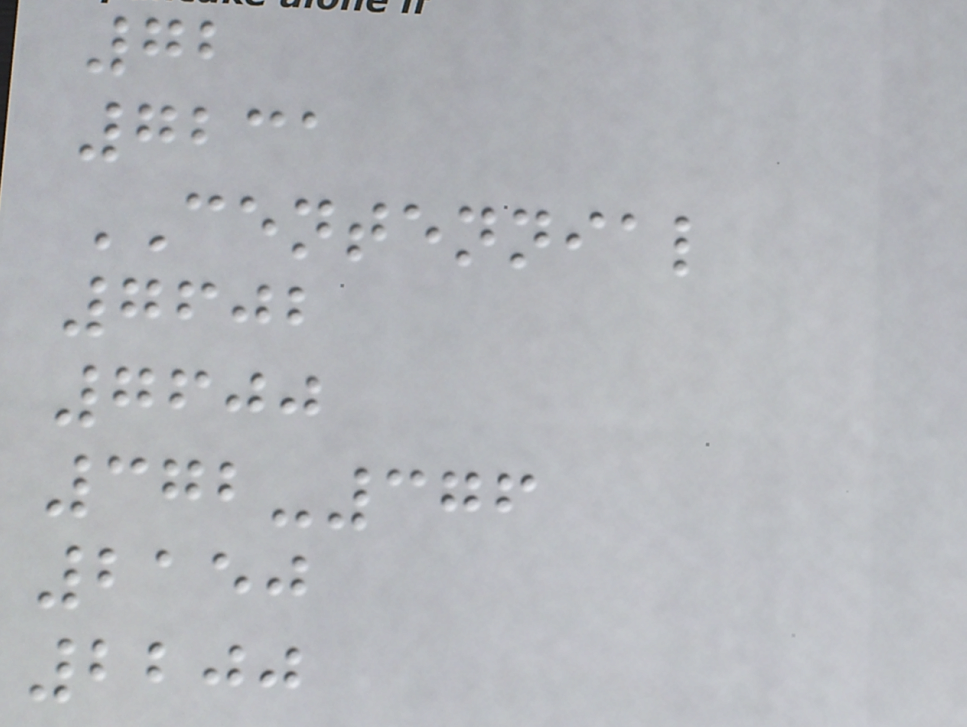72
7231
CENTENNIAL
7602
7600
372-376
2150
2200
